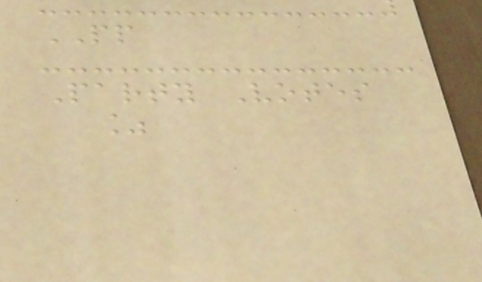PP
Party Votes
%
